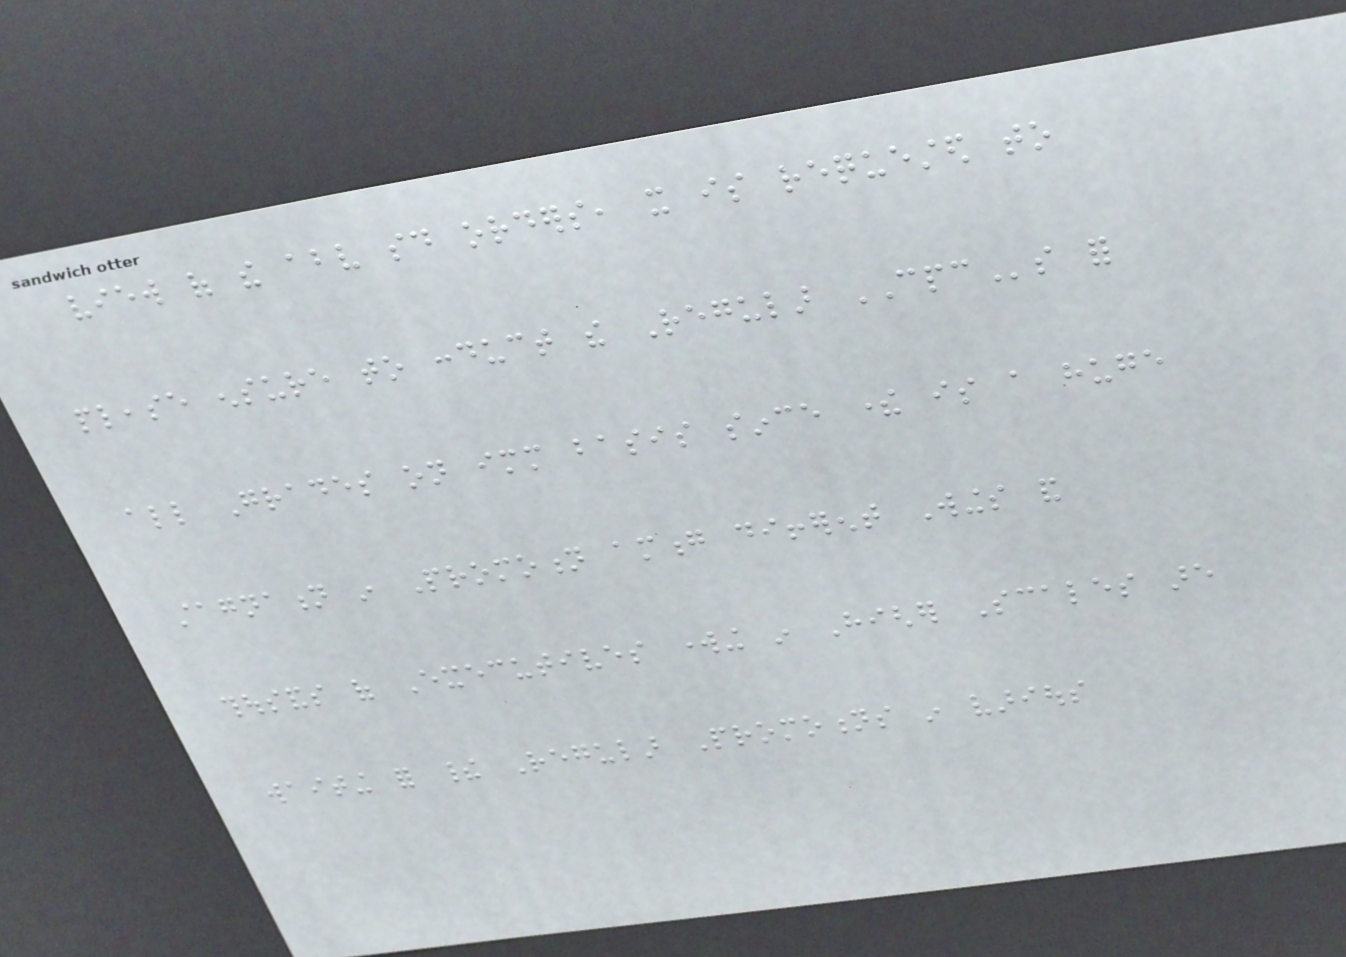view of the above said orders, it is requested to
please ensure to conduct the Regular CPCs for
all Grades on immediate basis since there is a huge
stagnation in Promotion among different Wings and
thousands of Executives working in Higher Scales are
waiting for their Regular Promotions in various
